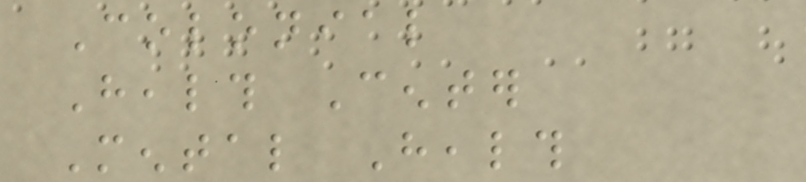Colonial
Health Center
Mental Health
